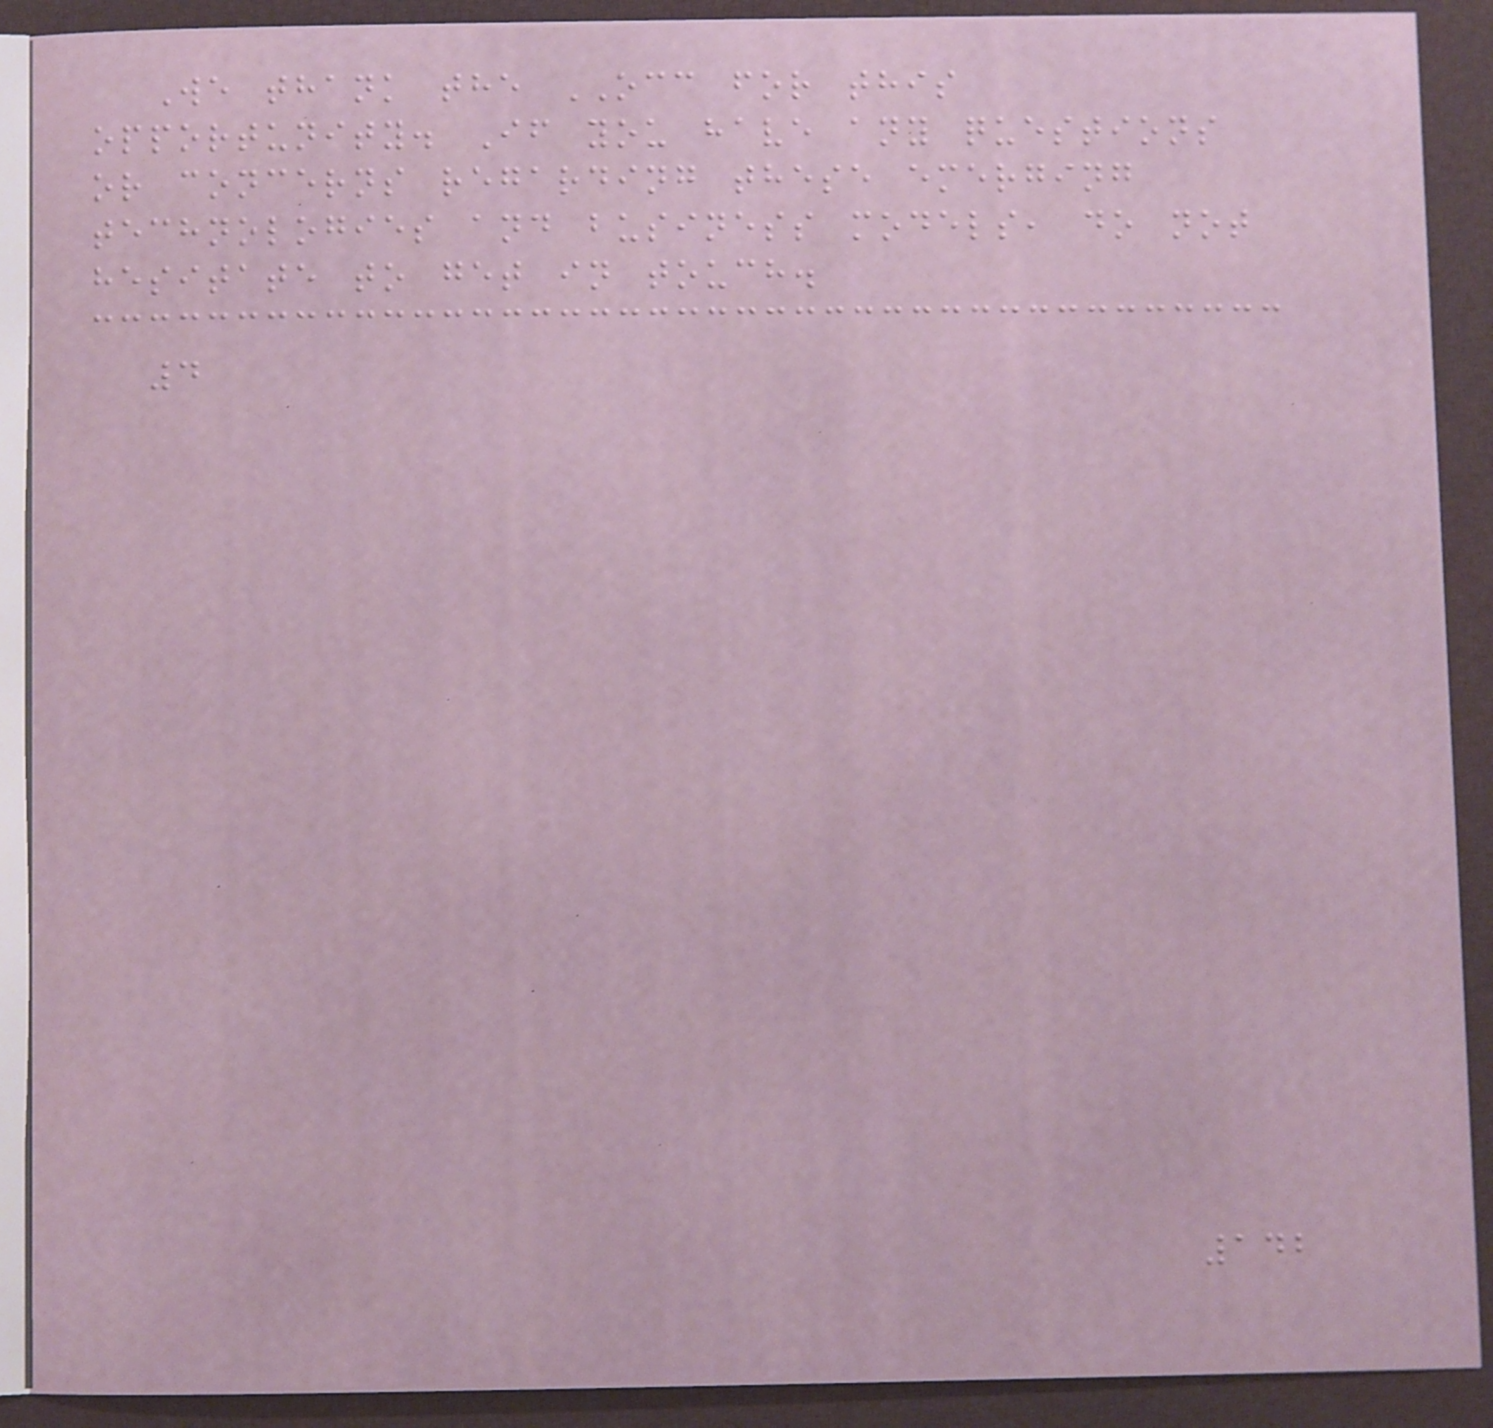We thank the OCC for this
opportunity. If you have any questions
or concerns regarding these emerging
technologies and business models, do not
hesitate to get in touch.
4
142
